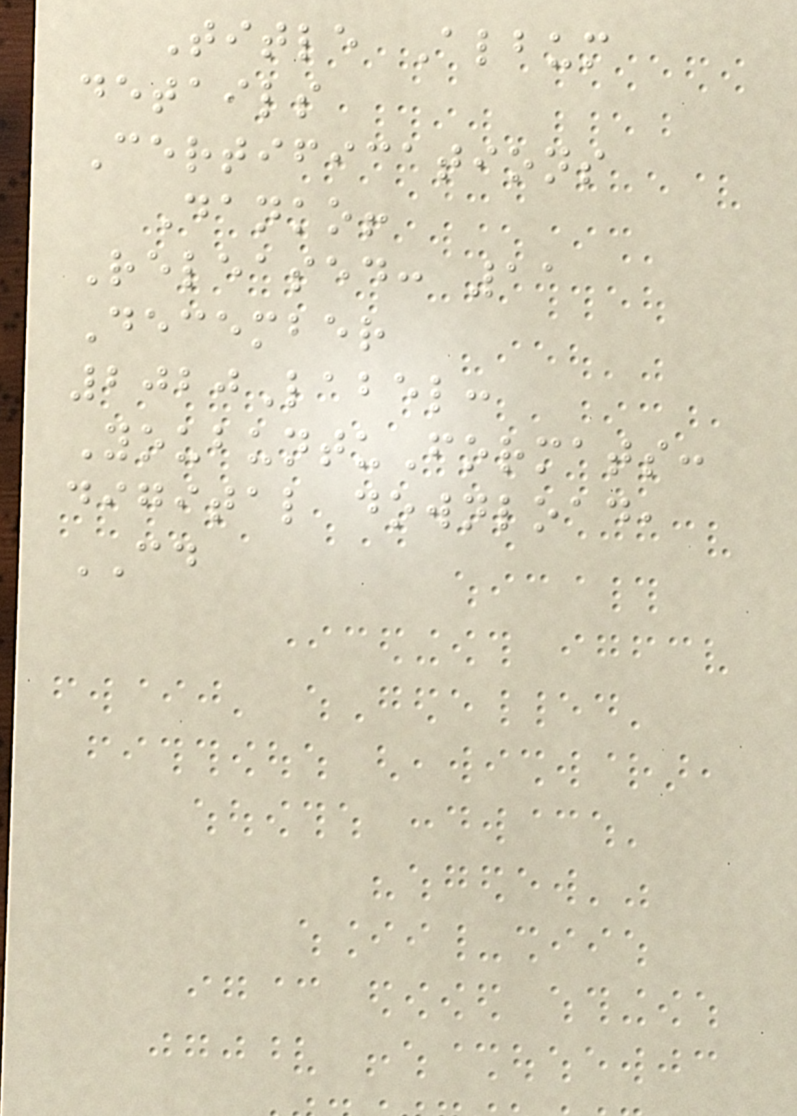Title Album
details
Certifications
Danko!
Released: 11
December
2020Label:
YoubuntuFormats:
digital download,
CD
